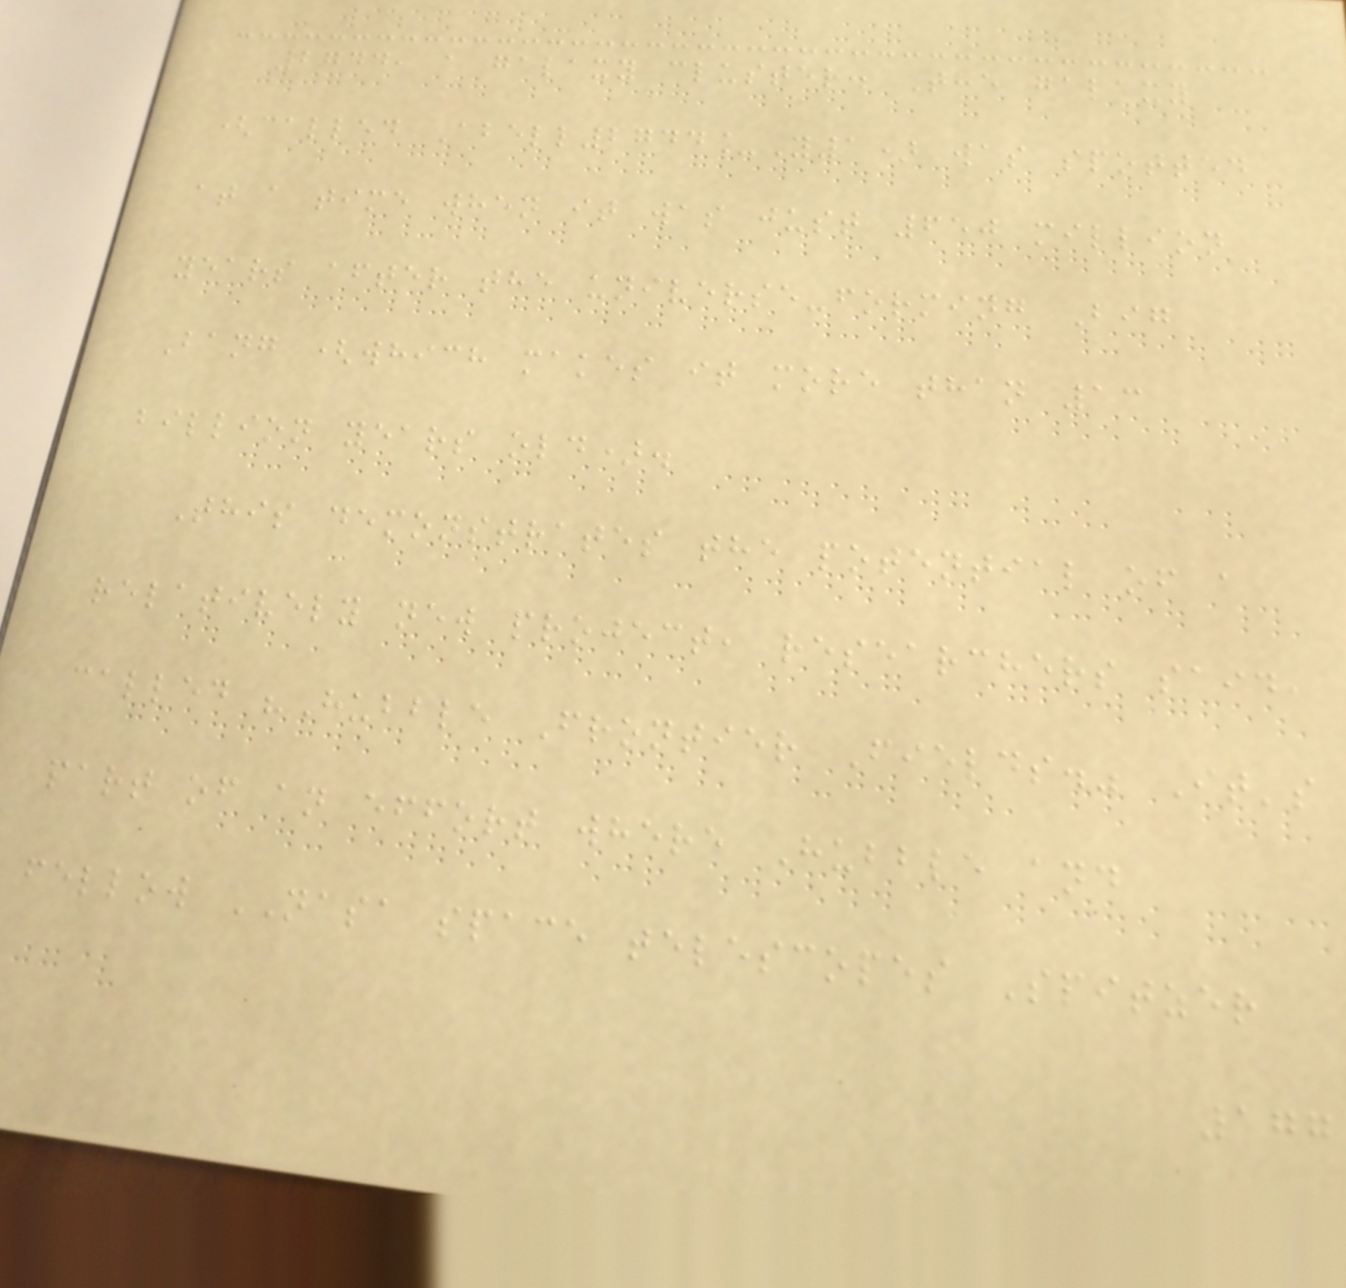2744, a galaxy cluster. The galaxy
(called Abell2744_Y1) was spotted
at a time when it was just 650 million
years after the universe-forming Big
Bang (which makes it more than 13
billion years old).
This demonstrates the potential of a
relatively new project, researchers said,
called "Hubble Frontier Fields." It's
part of an effort where Hubble and
fellow NASA space telescopes Spitzer
177
